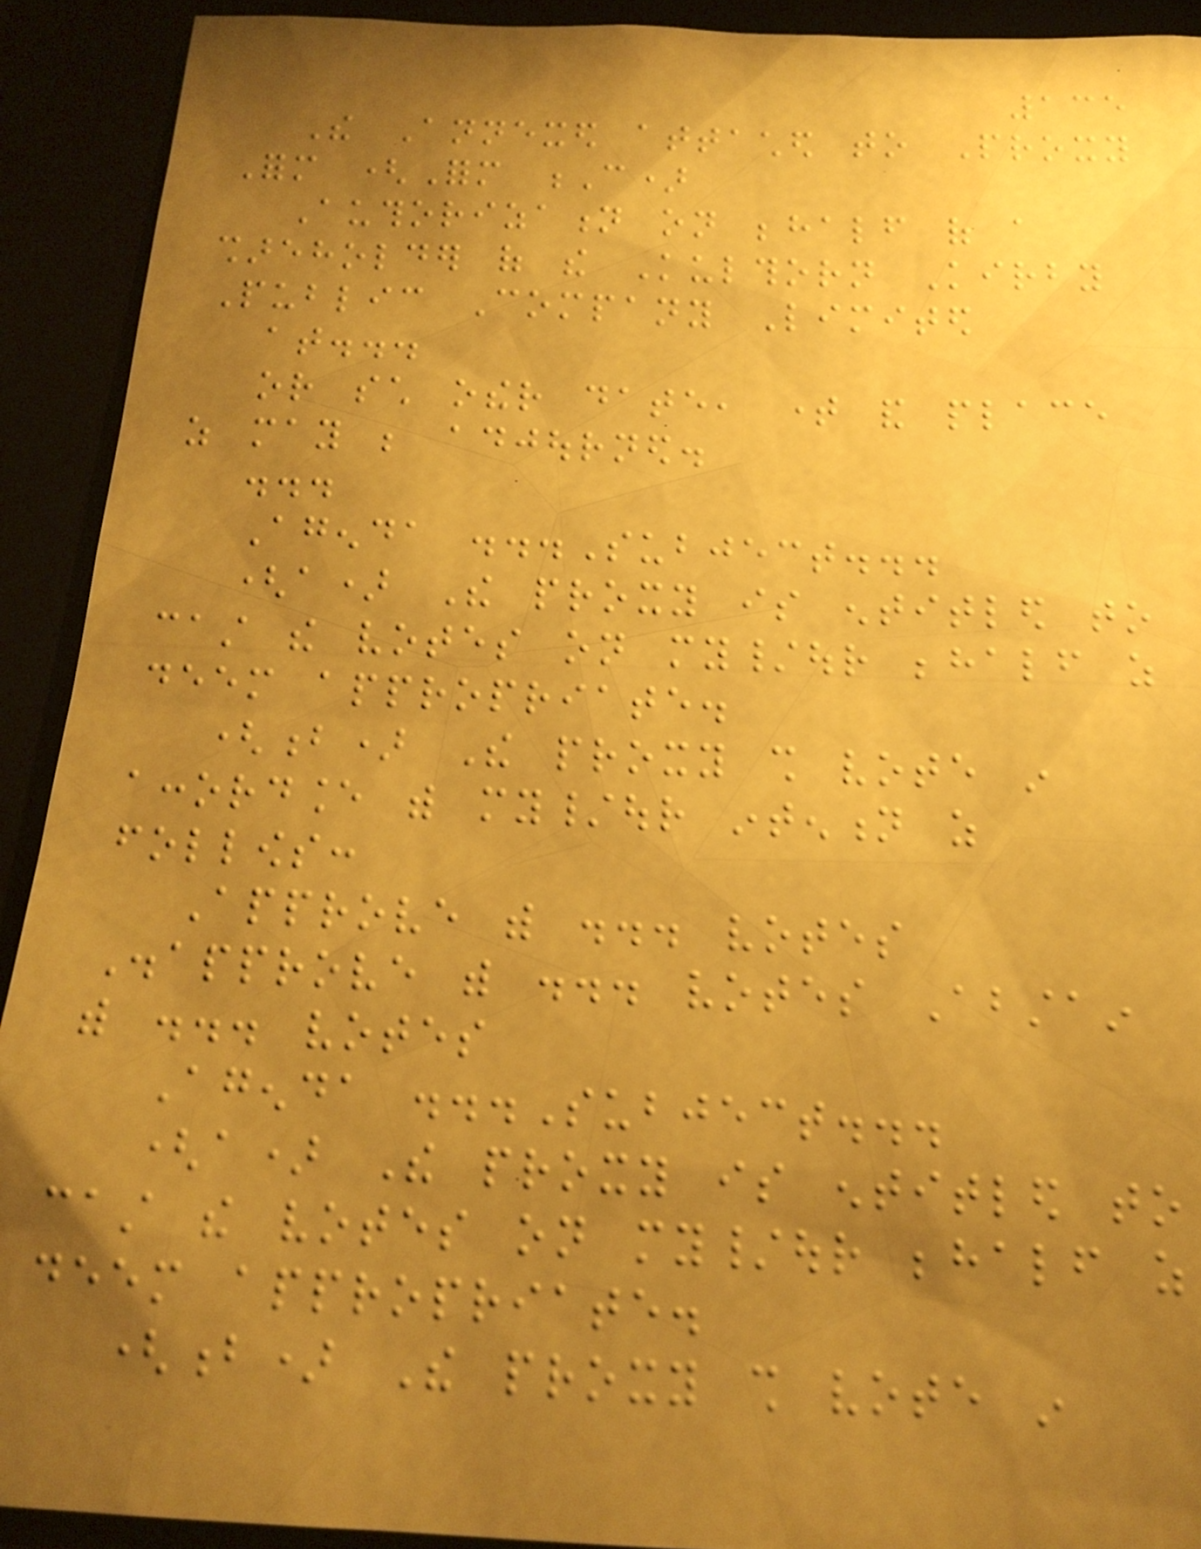135
The Annexed attached to Proxy
Form (Form C)
Authorization on behalf of a
shareholder of the Kulthorn Kirby
Public Company Limited
at...
or such other date, time and place
as may be adjourned.
...
Agenda ...Subject...
(a) The proxy is entitled to
cast the votes on my/our behalf as
deem appropriate.
(b) The proxy shall vote in
accordance with my/our intention as
follows:
Approve with ... votes
Disapprove with ... votes Abstain
with ... votes
Agenda ...Subject...
(a) The proxy is entitled to
cast the votes on my/our behalf as
deem appropriate.
(b) The proxy shall vote in
